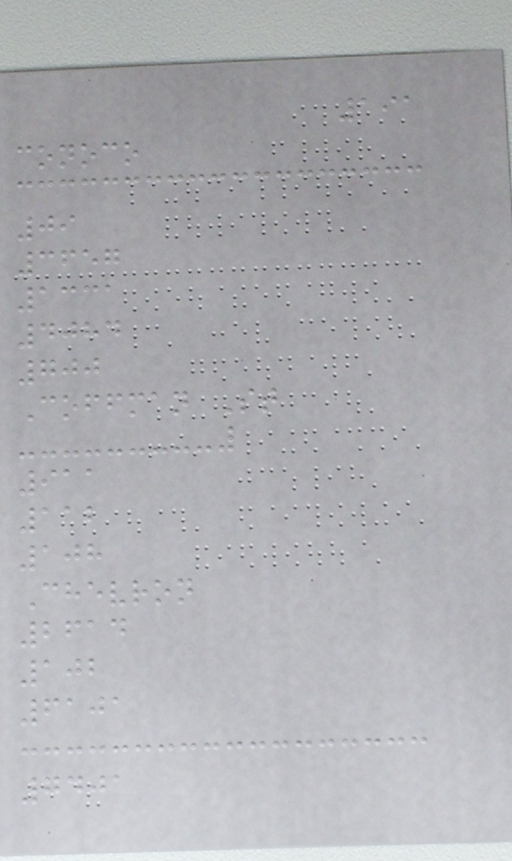191
conoco
09
3657
1331
4084
700
Coffman St
911
112
108
Chevron
2614
102
6101
7401
